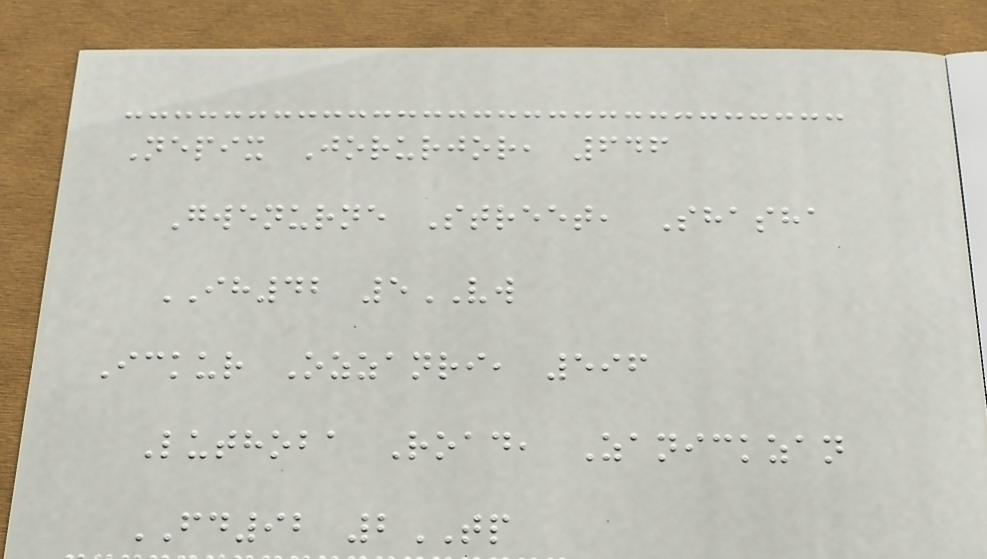Nepix Jorurjor, 646
Gwenurne Street, Shasha
IH42 5VW
Ickur Ozzanri, 596
Luthoba Road, Zanickzan
FD92 2TP
